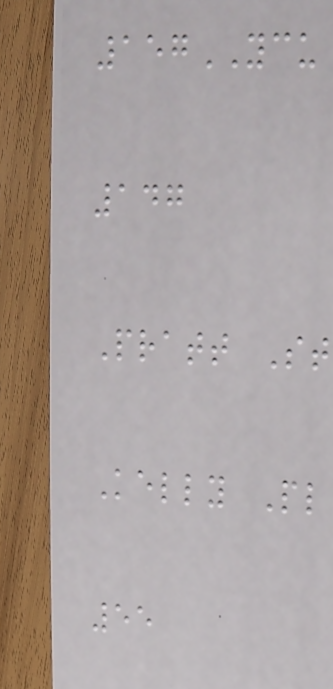157YCU
147
Pratt St
Kelly Pl
55
